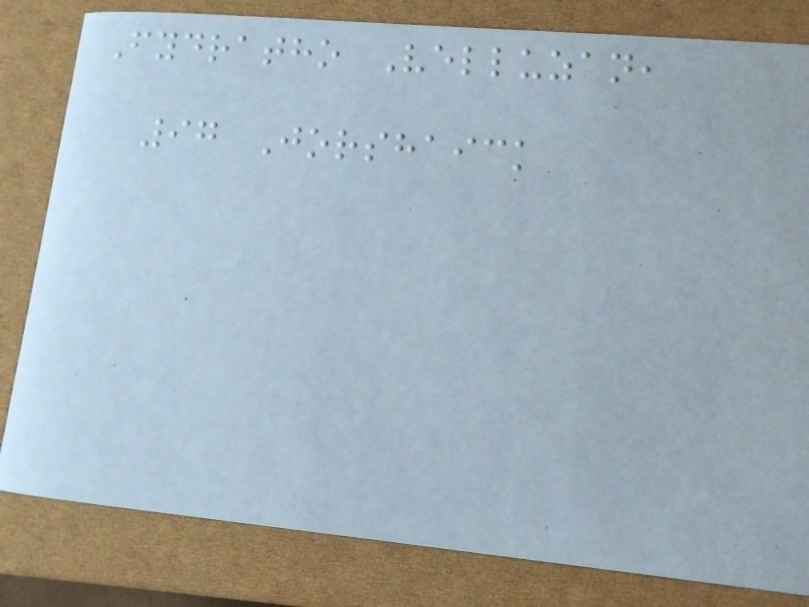Fydratho Velluzan,
97 Jorshaick
